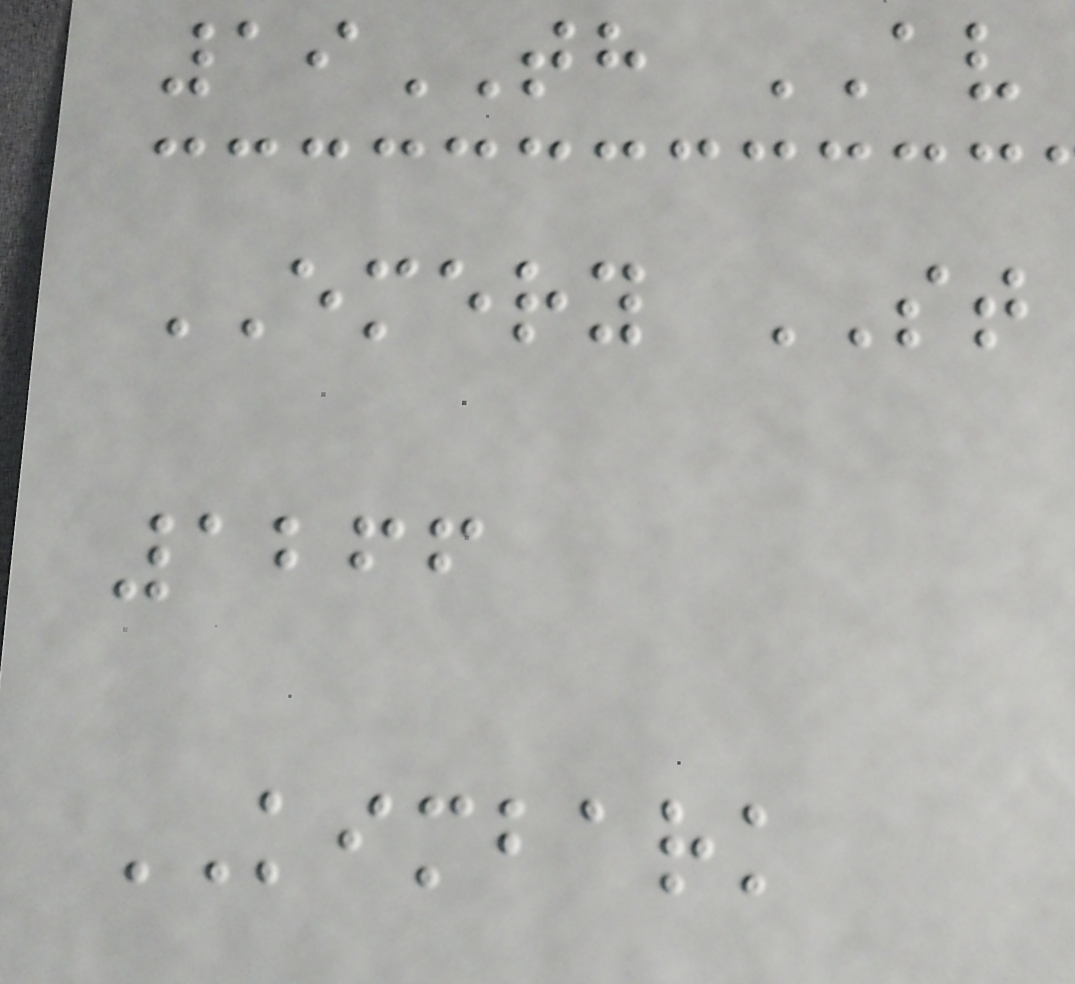19TH AV
EMERY ST
1266
KIMBARK
